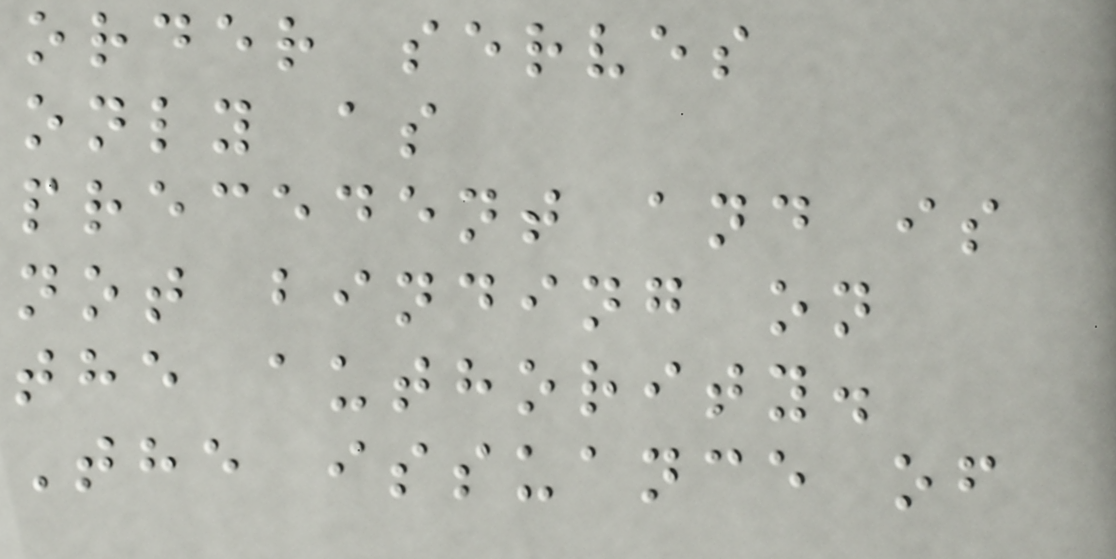order serves
only as
precedent and is
not binding on
the authority.
The issuance of
